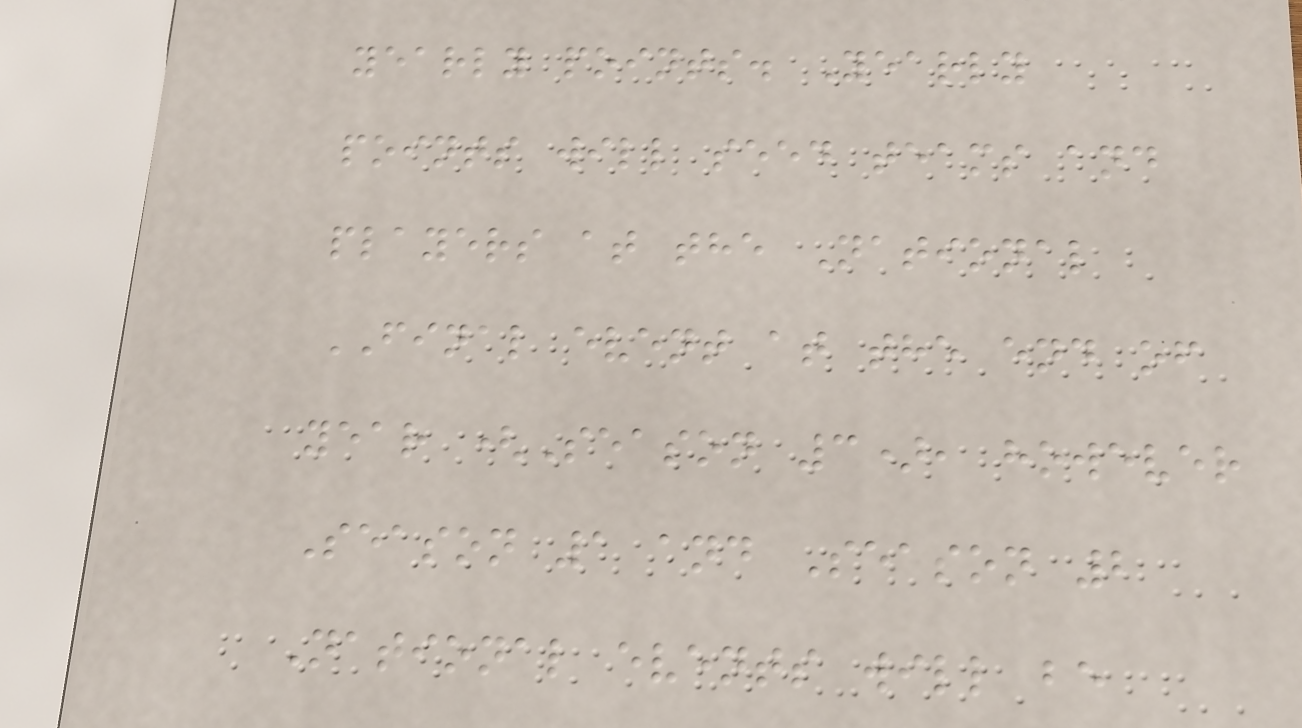yearly points. Yearly
points will seed teams and
players at the National
FINAL event at the end of
year (Season 3), however
Season 1 and Season 2
National events will be
